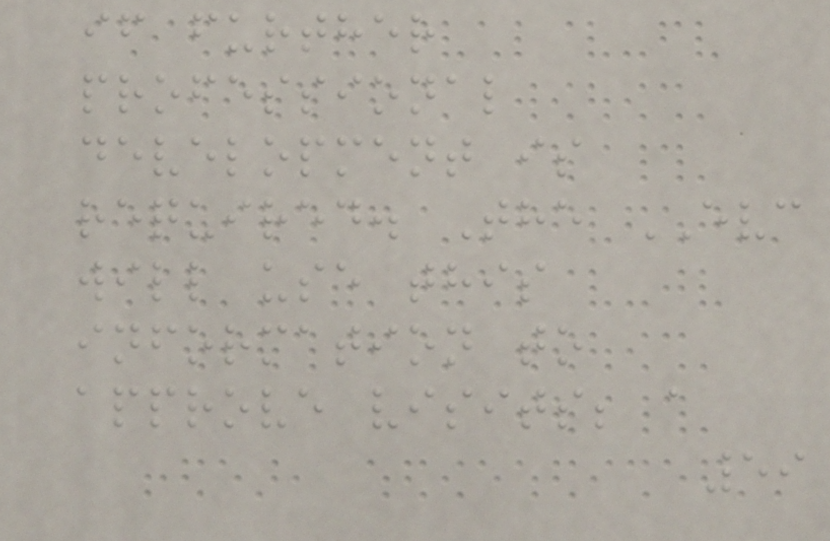if further
professional
development is
required. The EVC
will use this
information to
approve visits; a
59
